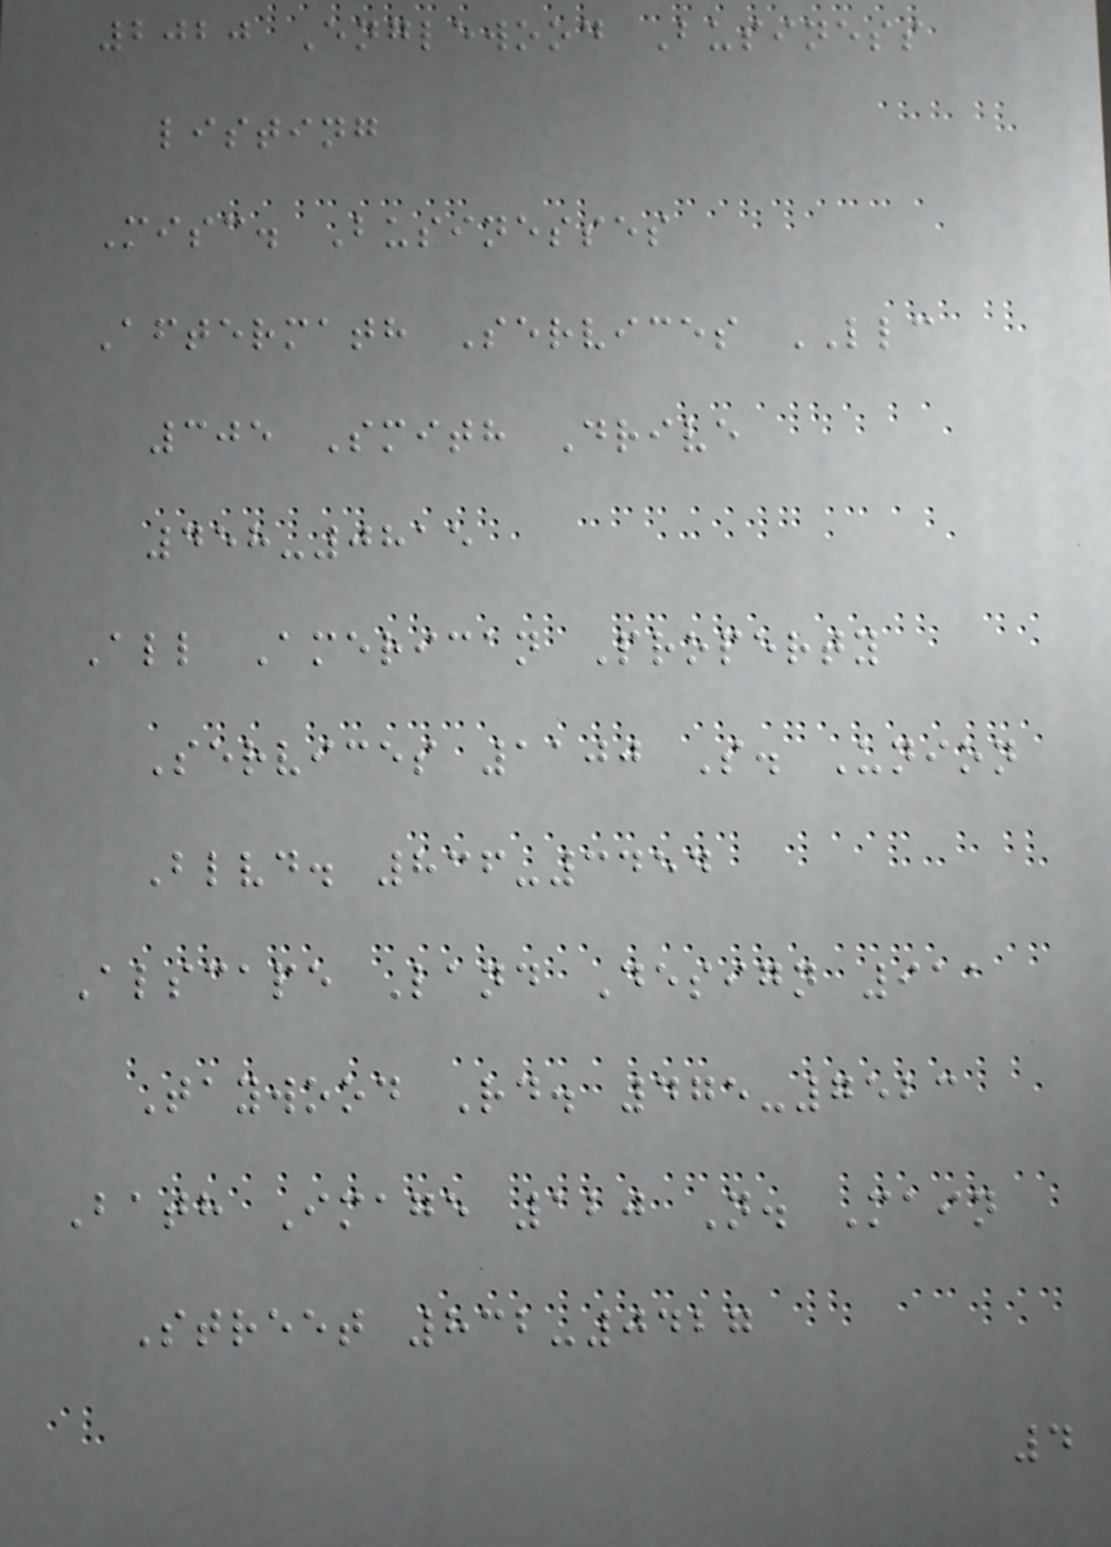2020 Englewood Business
listing
Misc. Businesses
Aftermath Services LLC
305 Smith Drive
458-0815
All American Property
Services 1100 S. Union
Blvd. 836-3454
Alscape Land Design 911
Taywood Rd. 475-7523
Bath Image 120 N. Main
Street 832-0427
4
